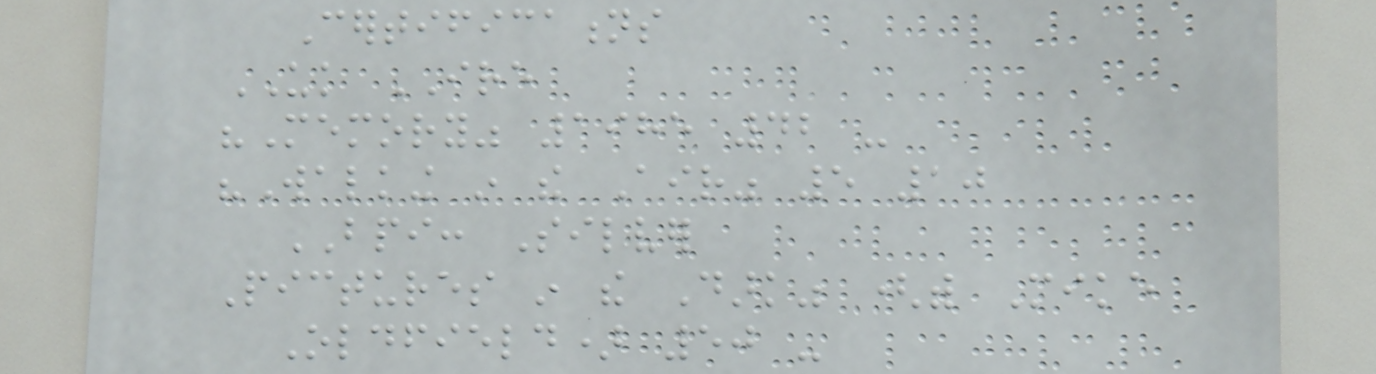Certifications
UK IRE
"Memory" 1985 42 -
"Walking in the Air" 5 10
BPI: Silver
Pictures in the Dark" (with Mike
Oldfield) 50 -
